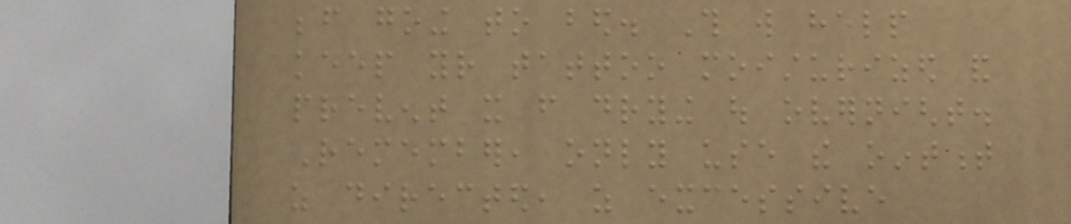before going to bed. This will help
keep your tattoo moisturized and
prevent it from drying out overnight.
Remember, only use the ointment
as directed, as excessive
